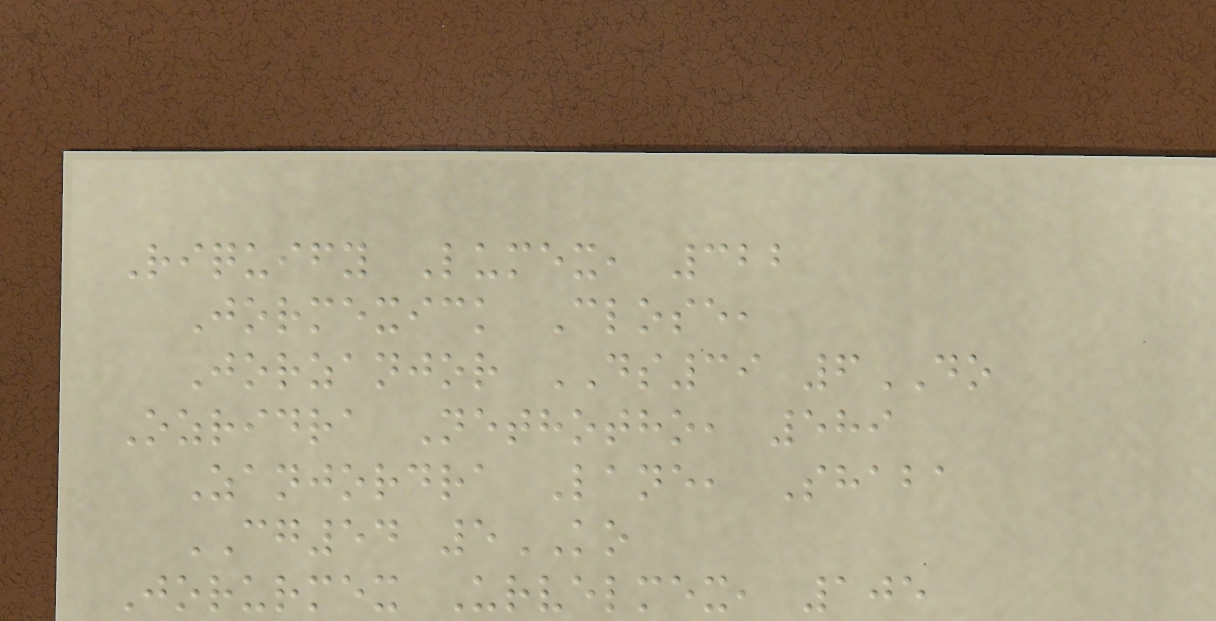Riquify Lumex, 322
Jormexick Close,
Jorzanjor DS39 6DO
Ozridra Nethotho, 589
Zanjordra Lane, Shaba
CG54 5KO
Jorurmex Urvelmex, 105
